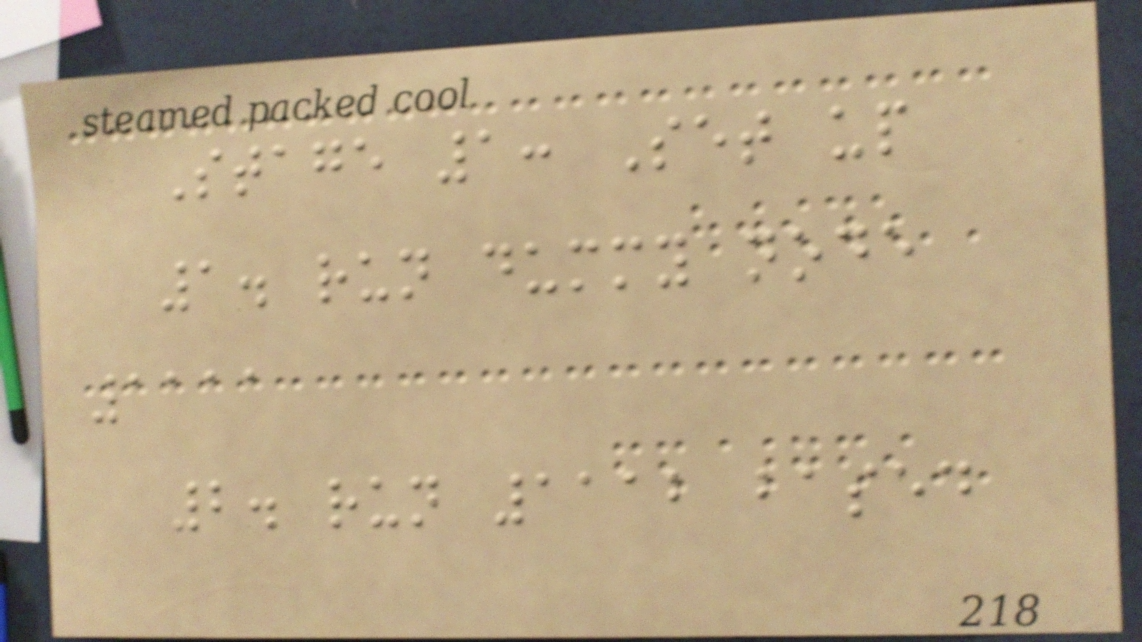Stage 1: Set up
1. run dummy node
1111
2. run 1112 based
